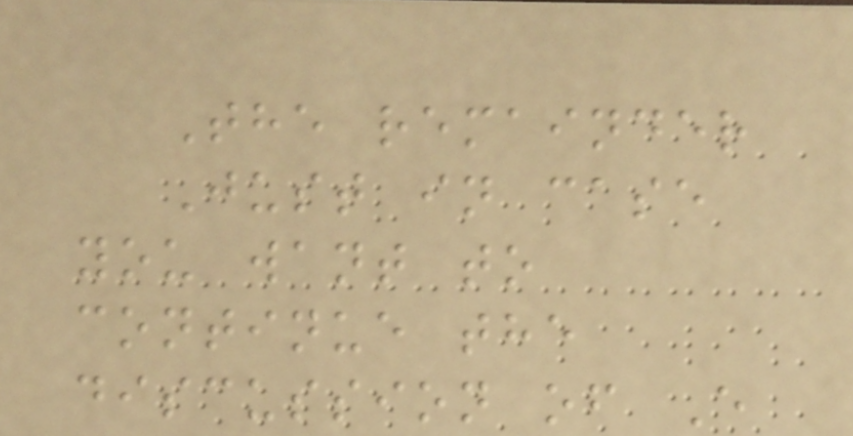The remainder
Just in case
you want to
continue the
discussion of E
